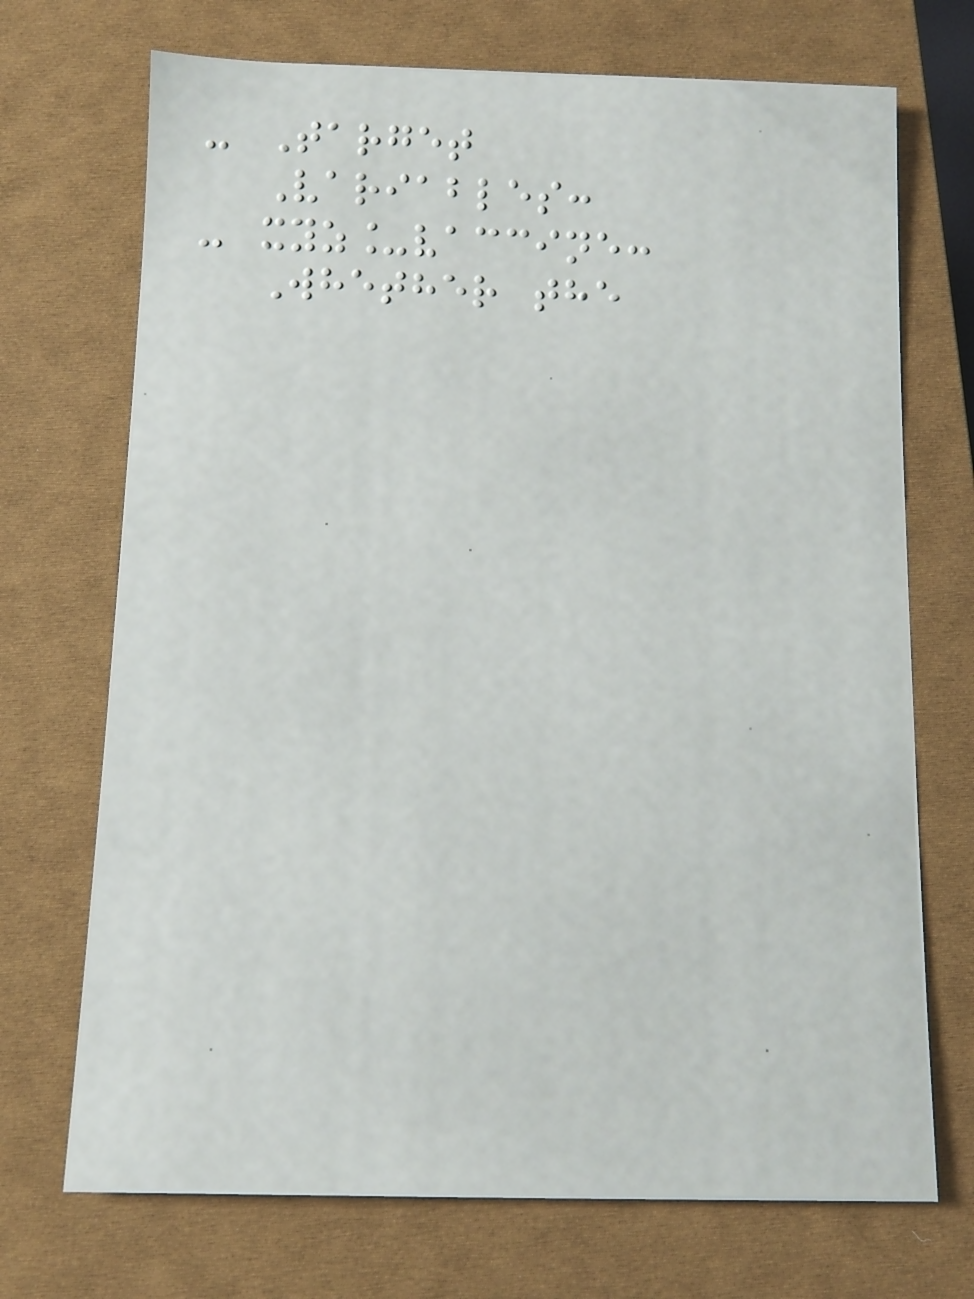- Target
Variables:
- xyz_vaccine:
Whether the
